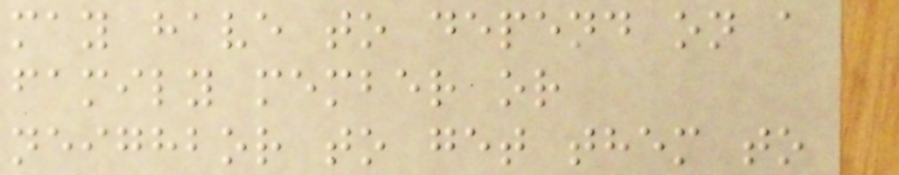may have to depend on a
family member or
neighbor to get them to
